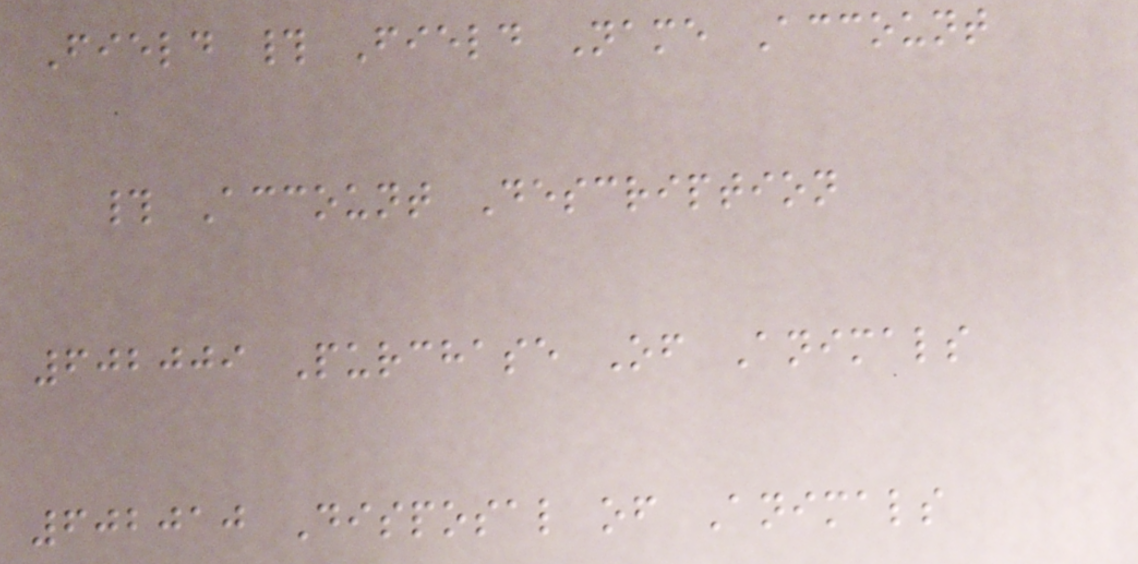Field # Field Name Account
# Account Description
602009 Purchase Of Animals
602010 Disposal of Animals
